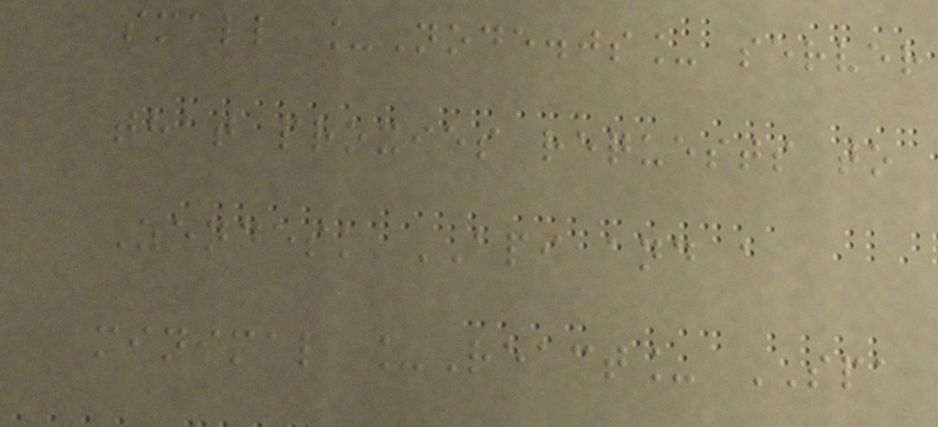small _Node.js_ server
that proxies requests to
Zendesk API and a
minimal _React_ SPA
